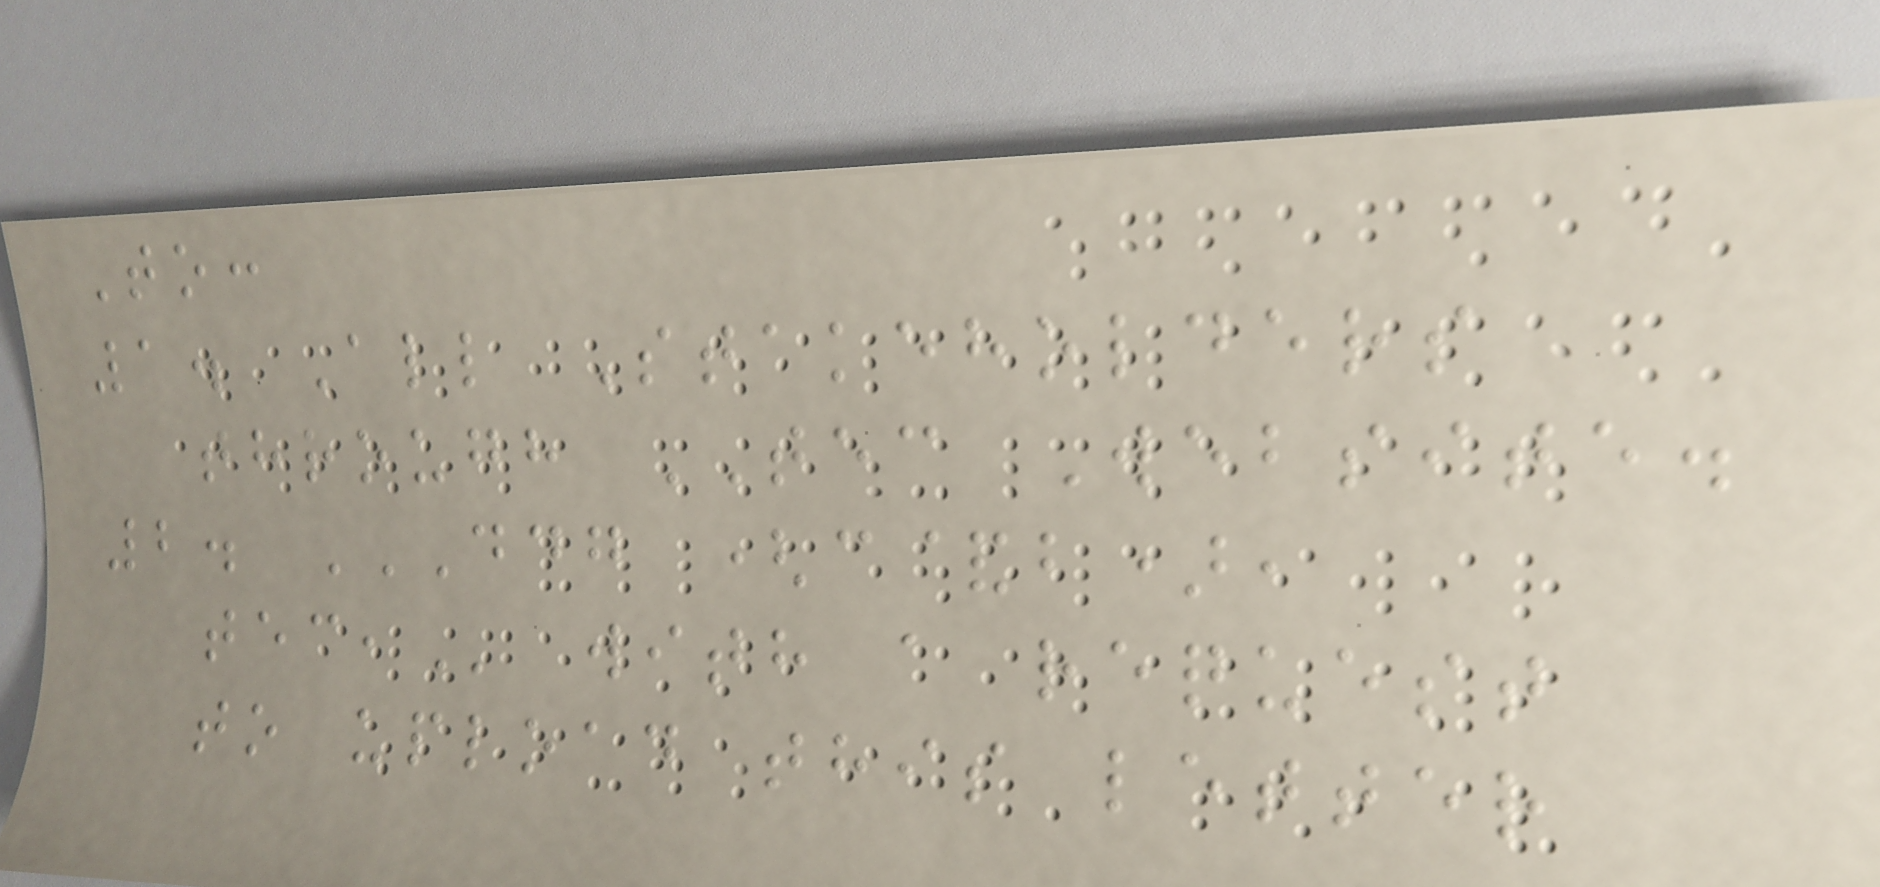To:
1. All Stakeholders
through TEC Website.
2. DDG (C&B),
TEC, with a request
to upload this letter
